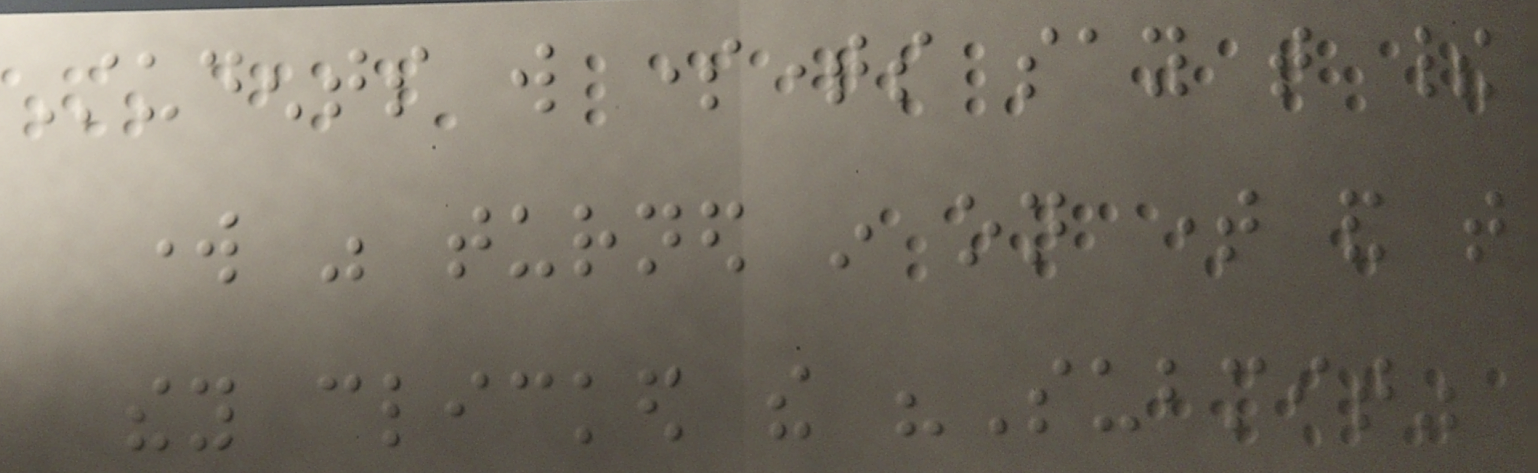Students will sometimes say that their
work was turned in on time and that
they clicked the "Submit"
